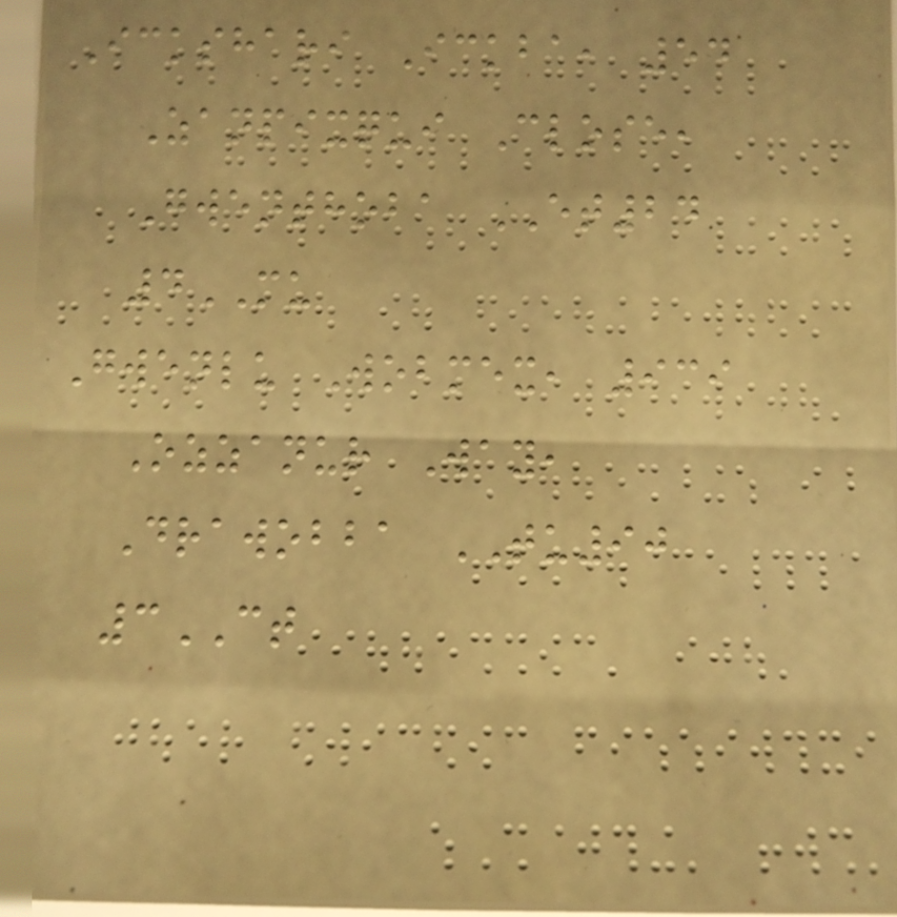Ickshari Ickba, 54
Zanpixqui Close,
Gwenthoba ET24
4MU
Gwenlu Wobmex, 939
Ozzanur Way,
Drawobba TU90
3CT
